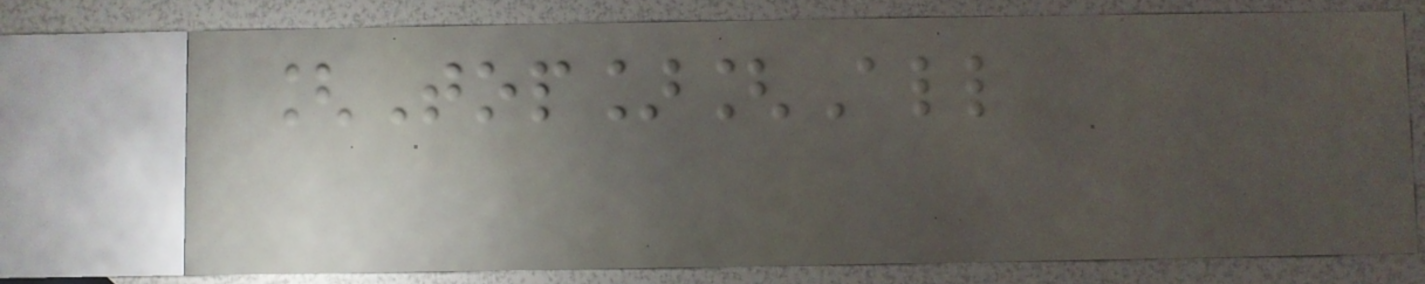[Top][All
